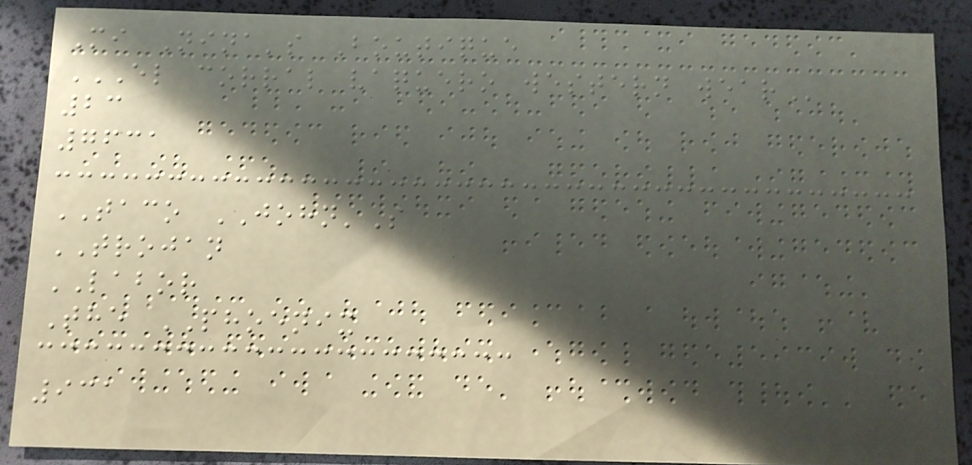Mi Nina's Boutique
EL CORRAL VAQUERO WESTERN WEAR
23
7631
TACO JOHN'S
TROJAN
LABOR
The PHOENIX
931
